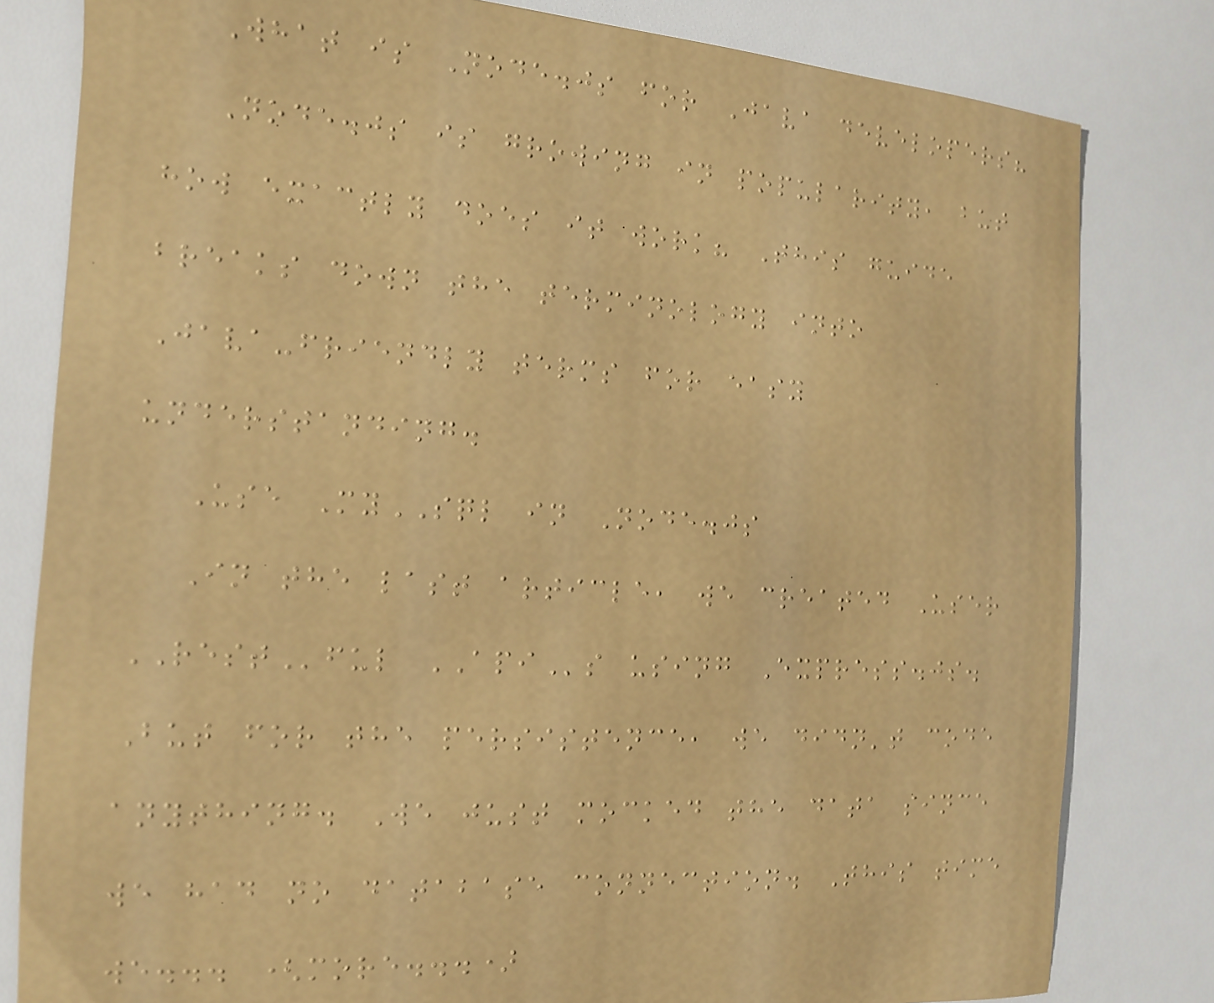What is Node.js for Java developers?
Node.js is growing in popularity, but
how exactly does it work? This guide
breaks down the terminology into
Java-friendly terms for easy
understanding.
Use MySQL in Node.js
In the last article, we created User
RESTful APIs using Express.js.
But for the persistence, we didn't code
anything. We just mocked the data since
we had no database connection. This time
we... (more...)
